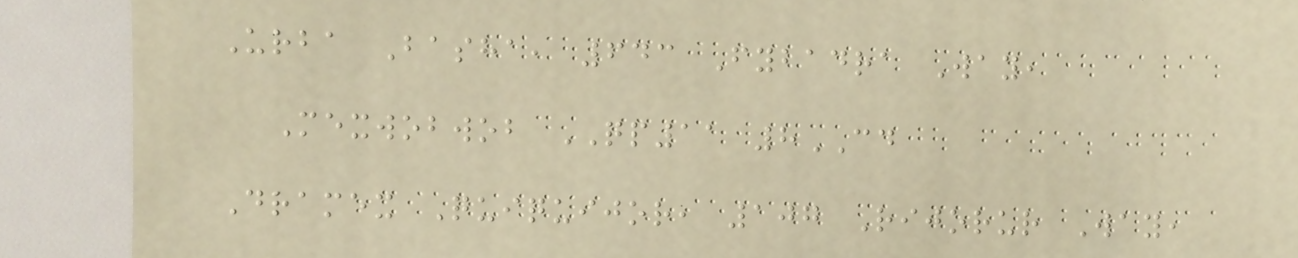Urba Basha, 643 Fybadra Way,
Mexwobwob QP11 8CD
Dramex Quiquijor, 107 Rijorur Way,
